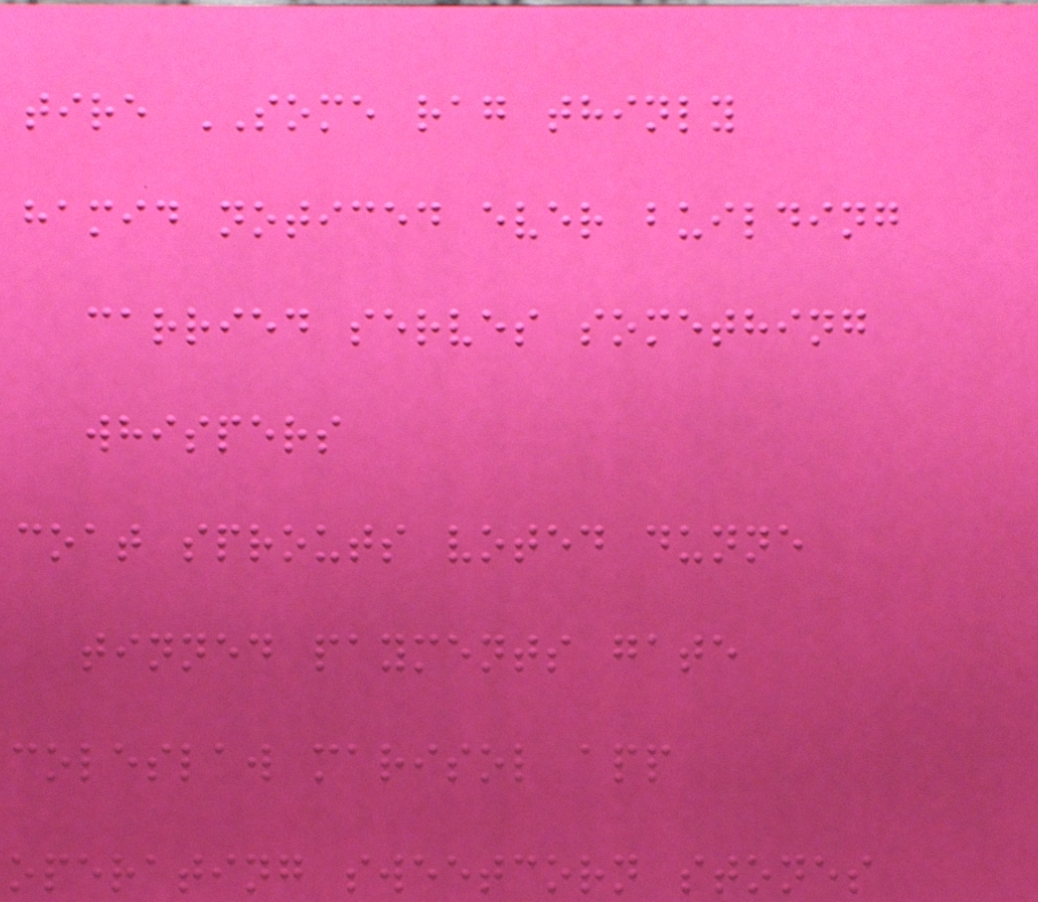tire SOME rag thinly
hamid noticed ever building
carried serves something
whispers
coat sprouts voted dunne
tinned payments gate
coleslaw marisol app
operating sweetcorn stones
